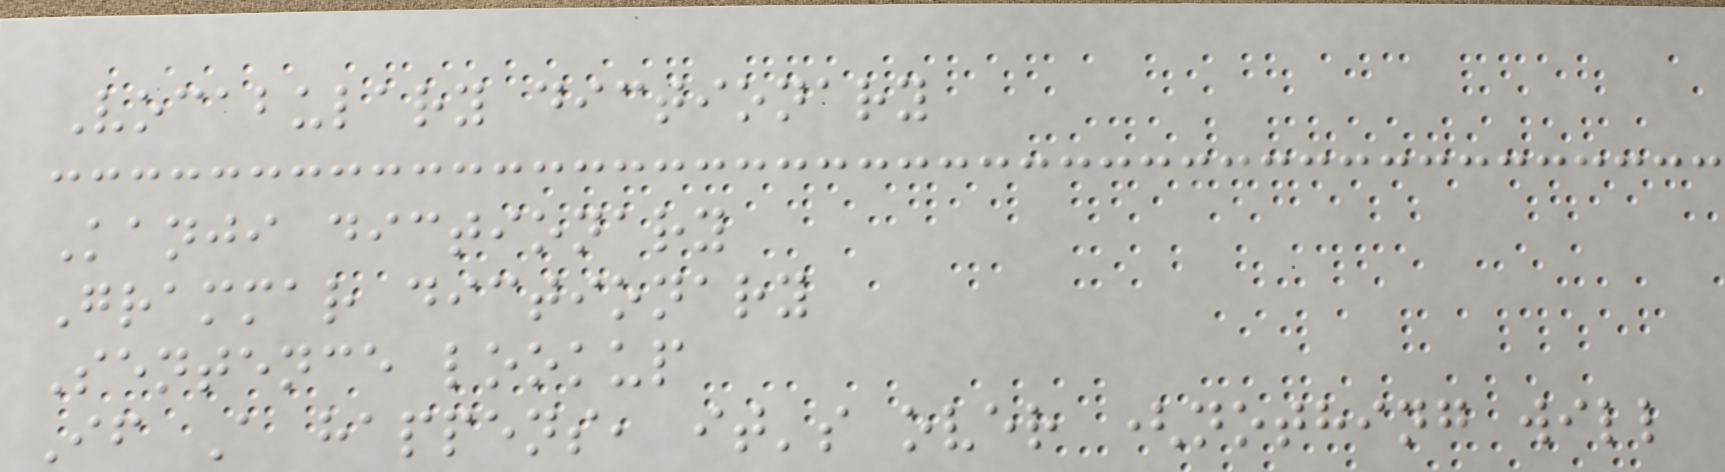Vocabulary dictionary
Kanji dictionary
Grammar dictionary
Sentence lookup
If A happens, it's over (nothing will
